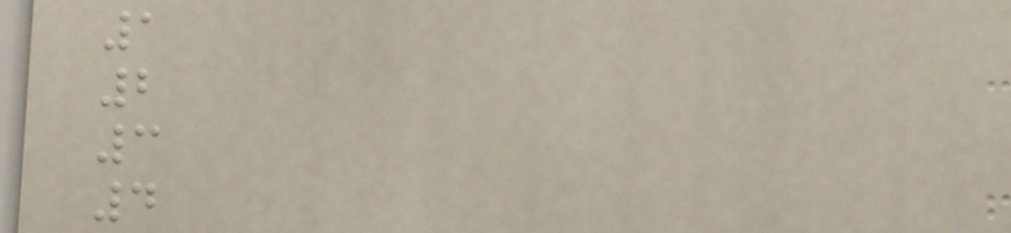1
2
3
4
